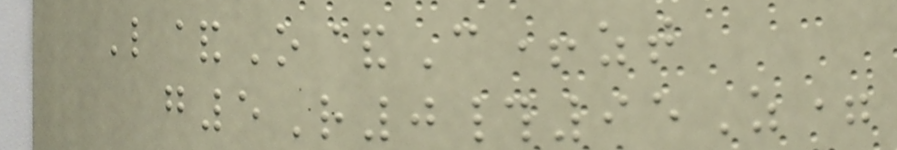L&O&C+zt
g5R0#95Z=
